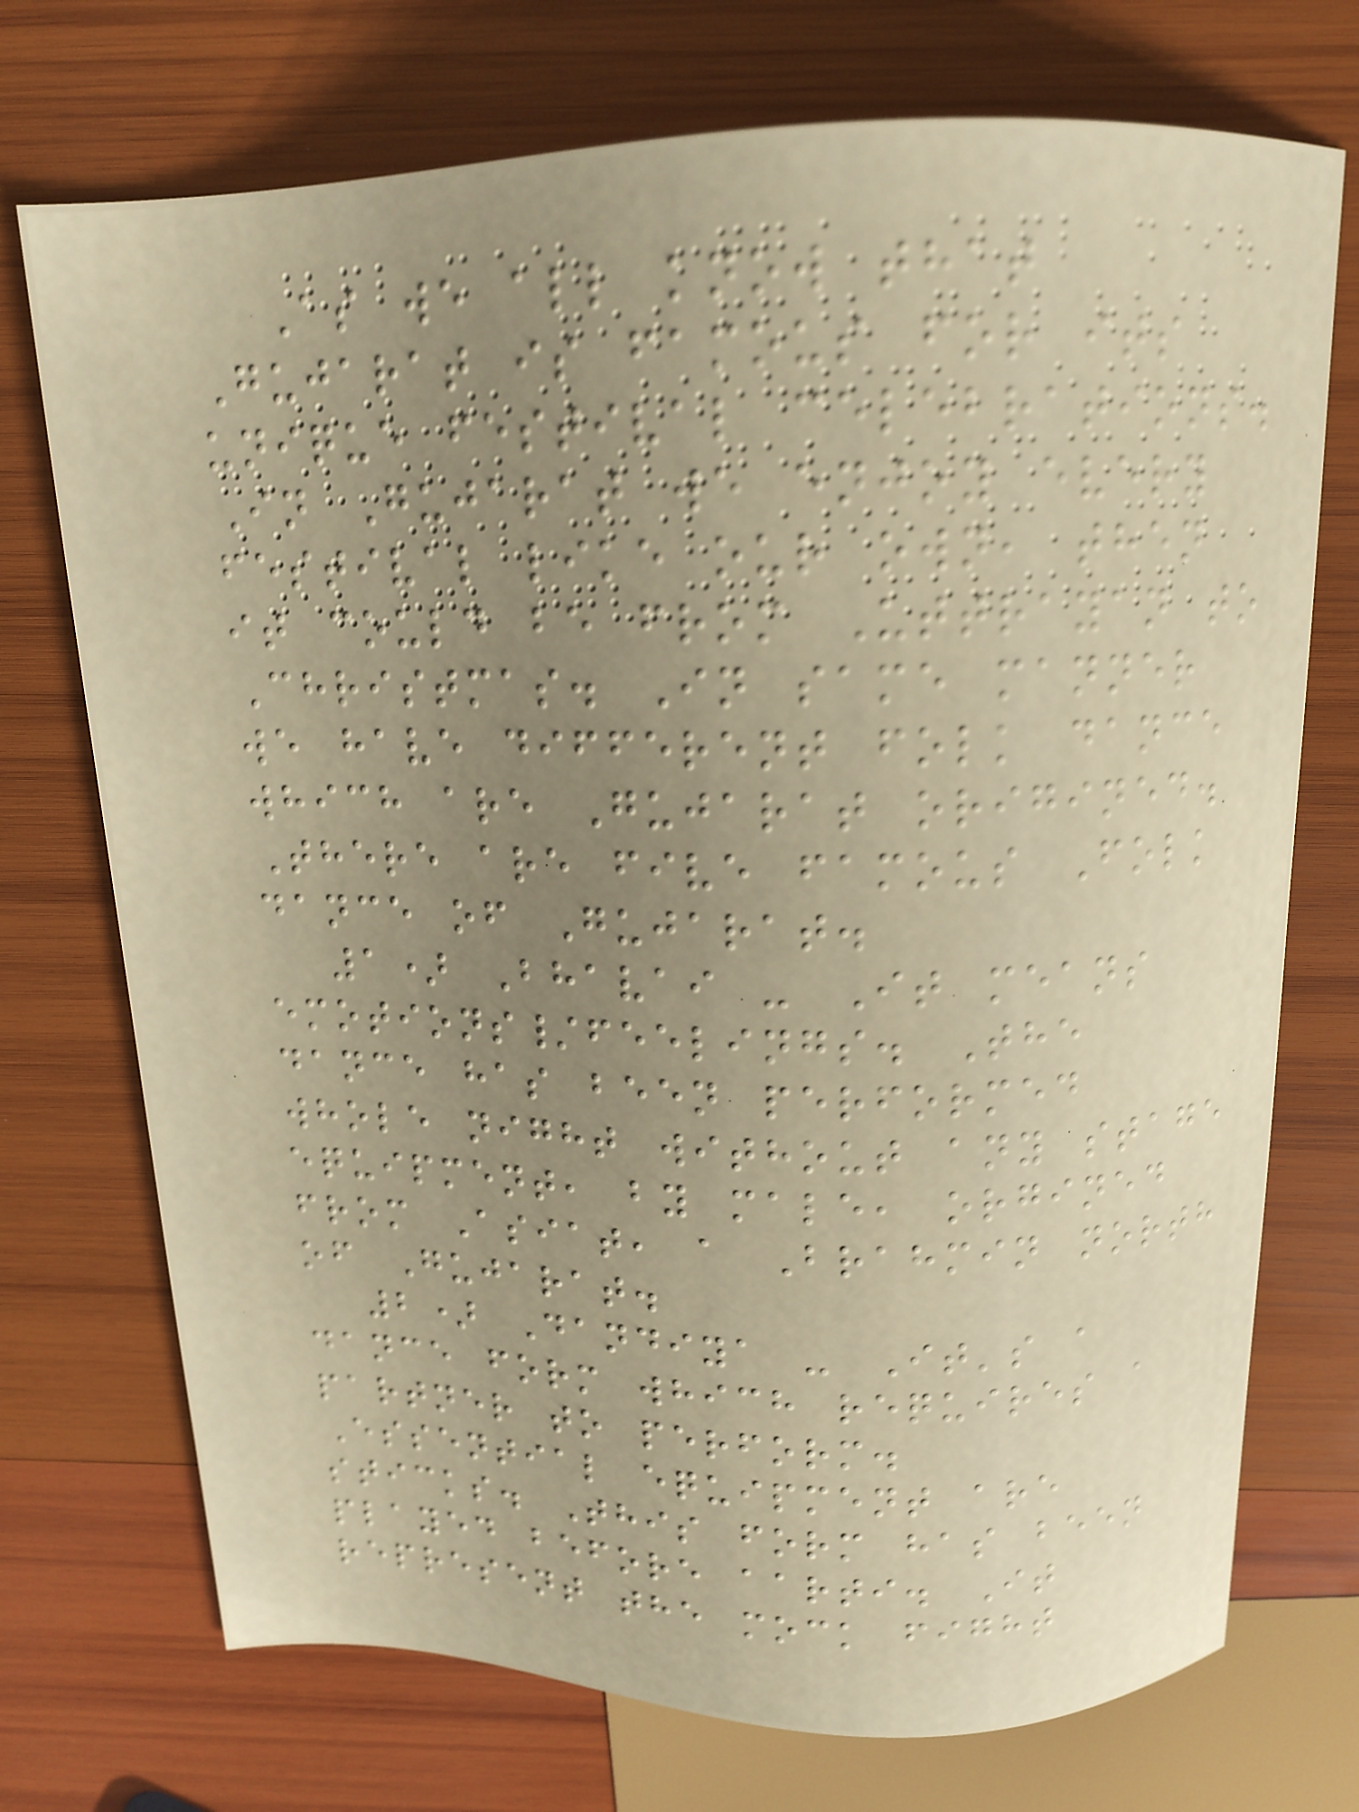As we all know that
Gujarat is famous for its
unique festival celebrations.
In Gujarat we enjoy every
festival like our own, then
it could be from Uttrayan to
Christmas. In same manner
we have different folk dance
which are Gujarat origined.
There are five famous Folk
dance of Gujarat.
1) Bhavai - It means
emotions/feelings. The
dance has been performed
whole night without any stage
equipment, by male, orgined
from Asiat, a Brahmin north
of Gujarat.
2) Dandiya - It's a
dance form which requires a
partner to perform.
Essential equipment are
sticks. This form has been
played before aarti. It
represent the mock fight
